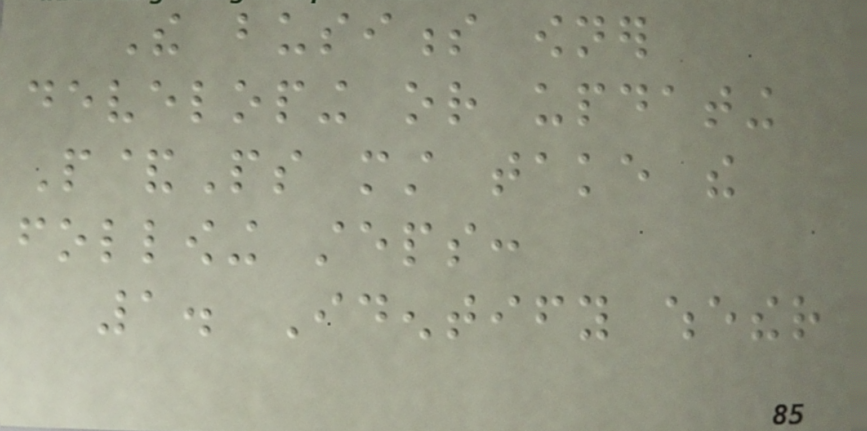The business owner
developing or updating
P&Ps must take the
following steps:
1. Identify whether
